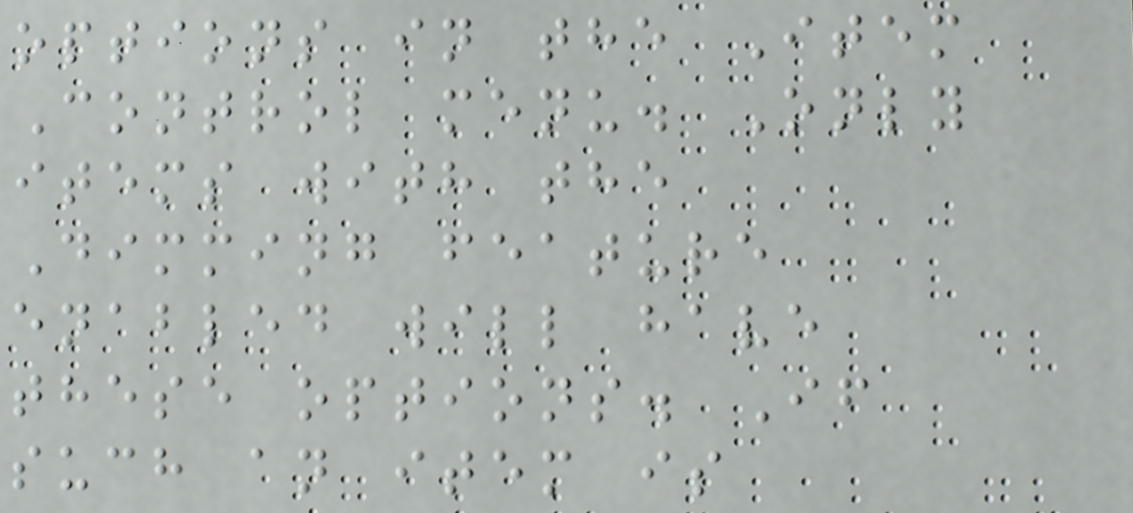options in the Item
Control menu. Only
items with the
Dimming feature
enabled will have
these options. If
such an item is
